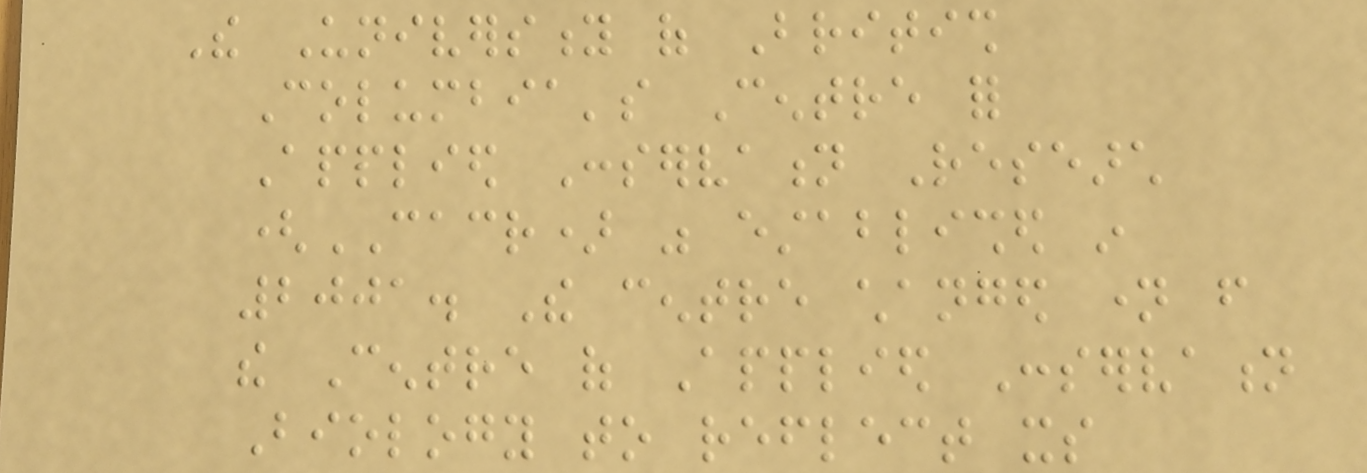The University of British
Columbia's Centre for
Applied Conservation Research
(CACR) was established in
2001. The centre changed name from
the Centre of Applied Conservation
Biology to reflect its
